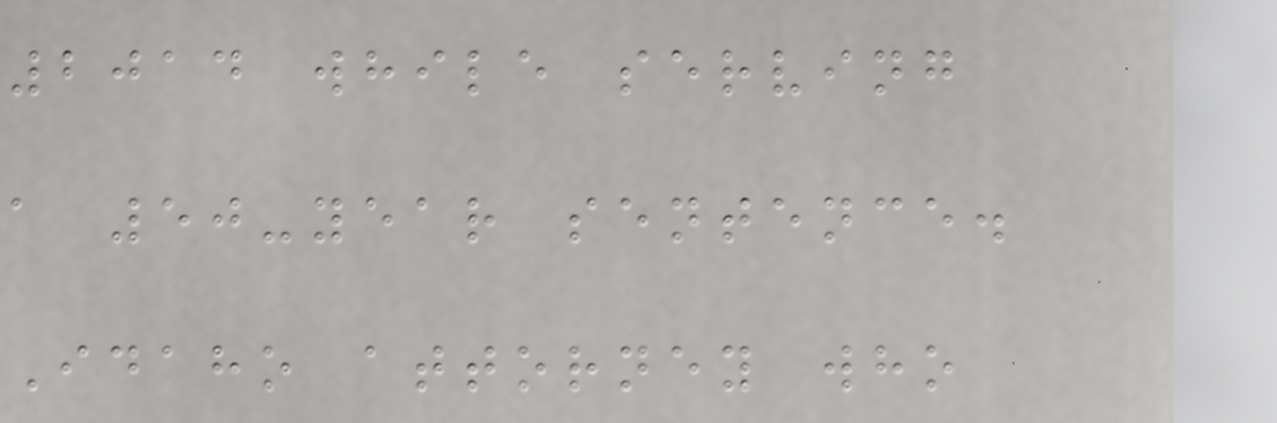2014 while serving
a 50-year sentence.
Idaho attorney who
